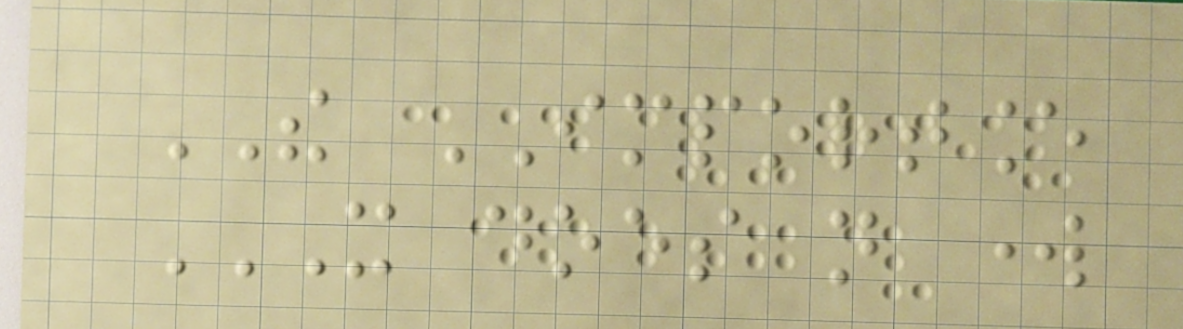THE IMPORTANCE
IT DOES NOT WORK
